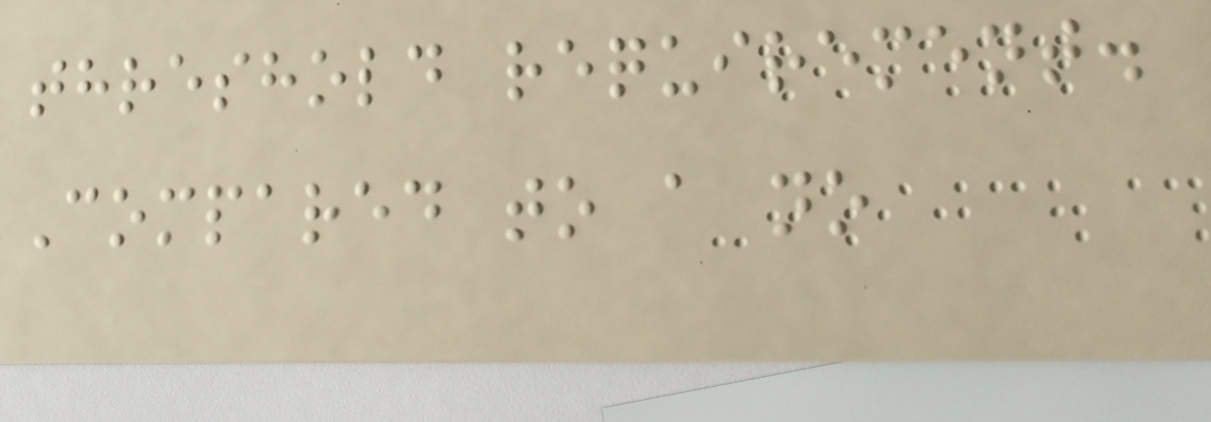threshold requirement.
Compared to a no
